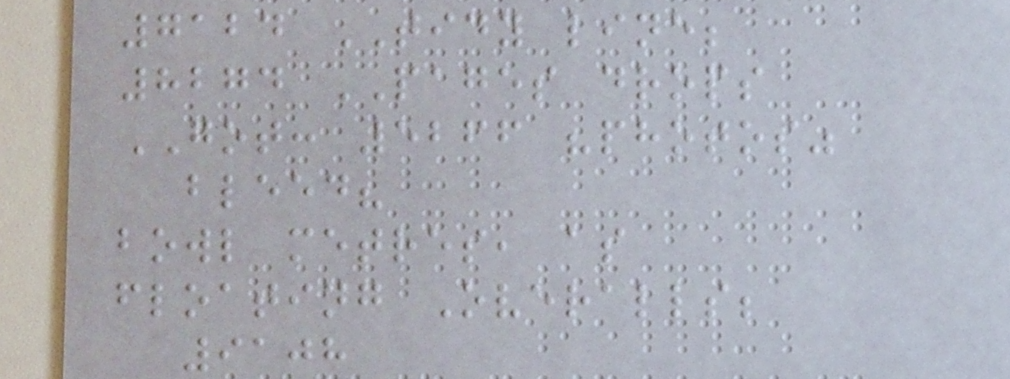7124 TIDY line;
8274 PAGES drops
GOT: 5266 "photos"
bleed?
bowl metres, as
floating Overalls;
9108
